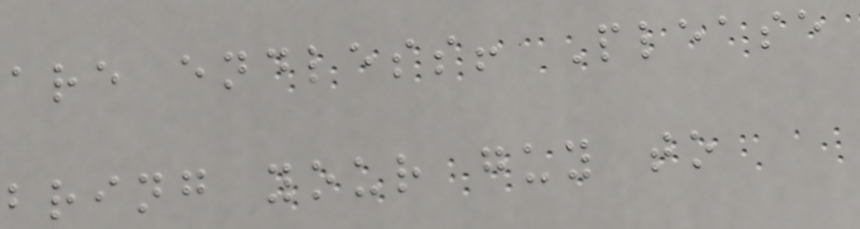are endless! Please
bring your guy to
